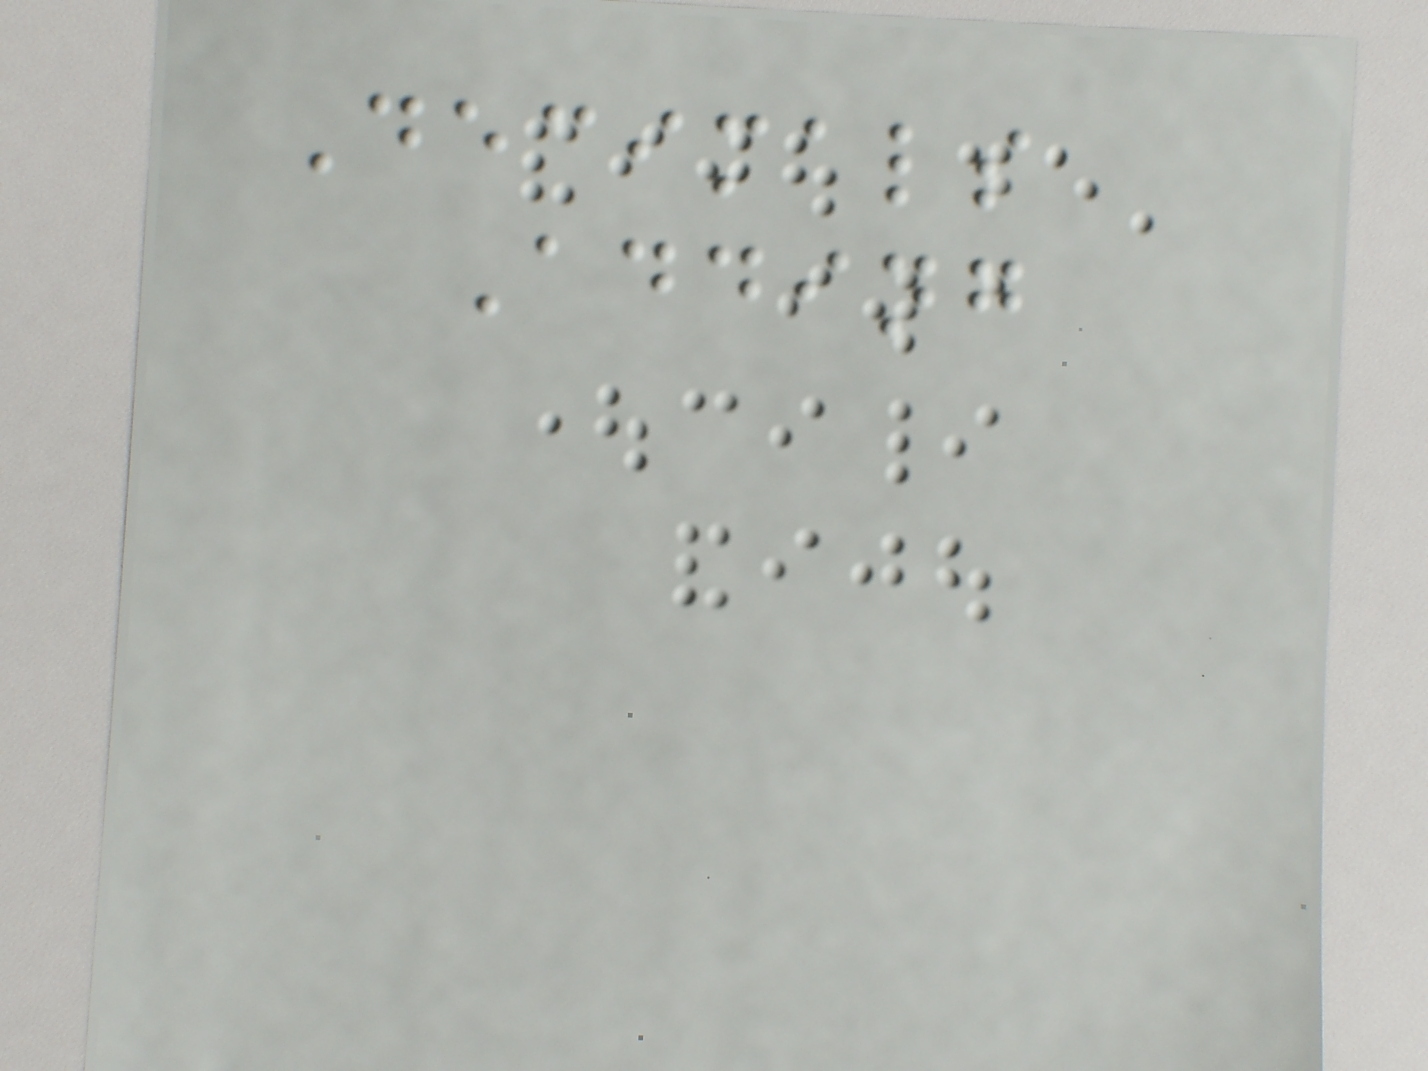Decimals
Adding
